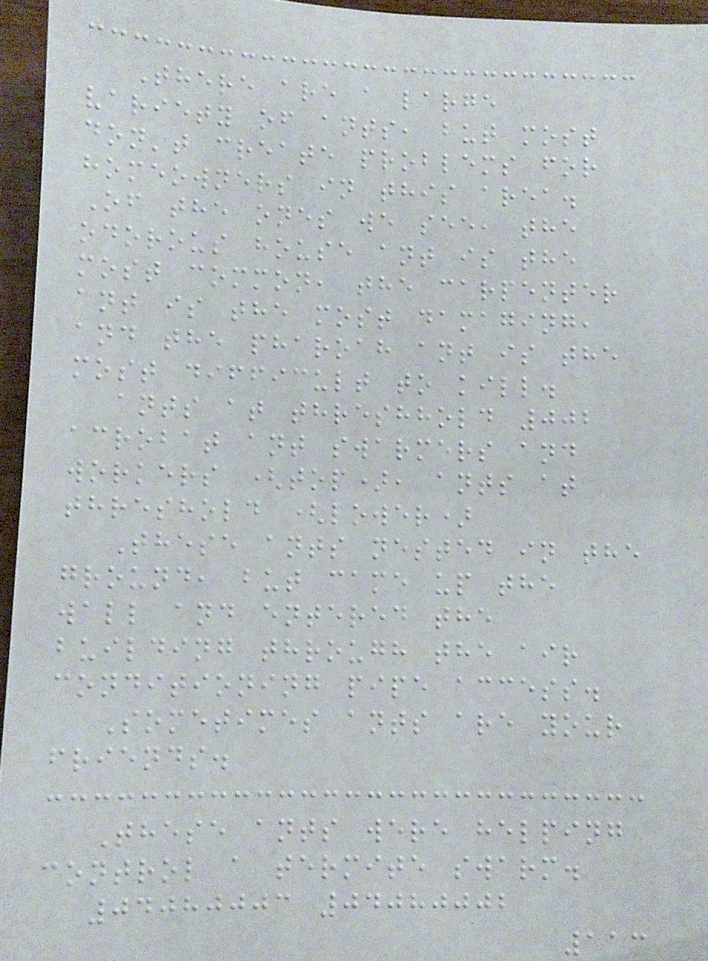There are a large
variety of ants, but most
don't create problems for
homeowners in this area.
Of the ones we see, the
odorous house ant is the
most common, the carpenter
ant is the most damaging,
and the pharoah ant is the
most difficult to kill.
ants at threshhold 002
acrobat ant swarmers and
workers (top), ants at
threshold (lower)
These ants nested in the
ground, but came up the
wall and entered the
building through the air
conditioning pipe access.
Sometimes ants are your
friends.
These ants were helping
control a termite swarm.
04080003 04080002
113
